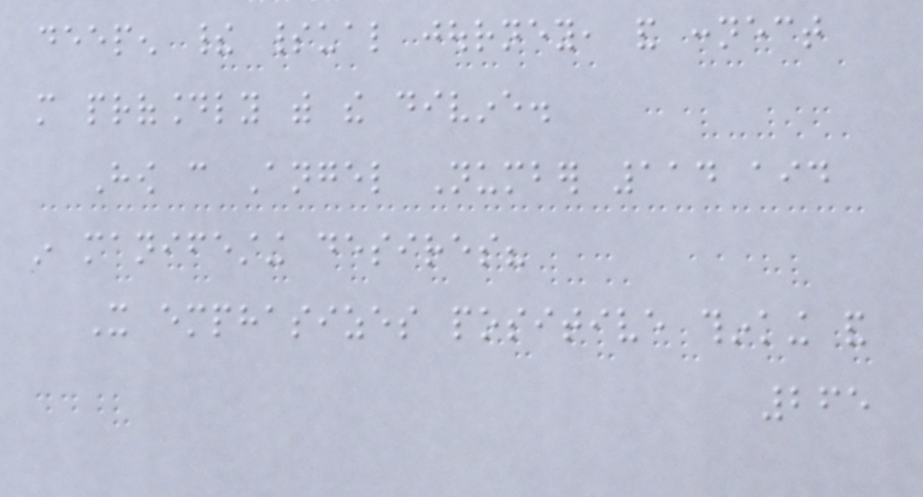deepen their spiritual journey, and connect
more profoundly with the divine.
How can Angel Number 114 aid
in manifesting desires?
It emphasizes positive thinking and
265
